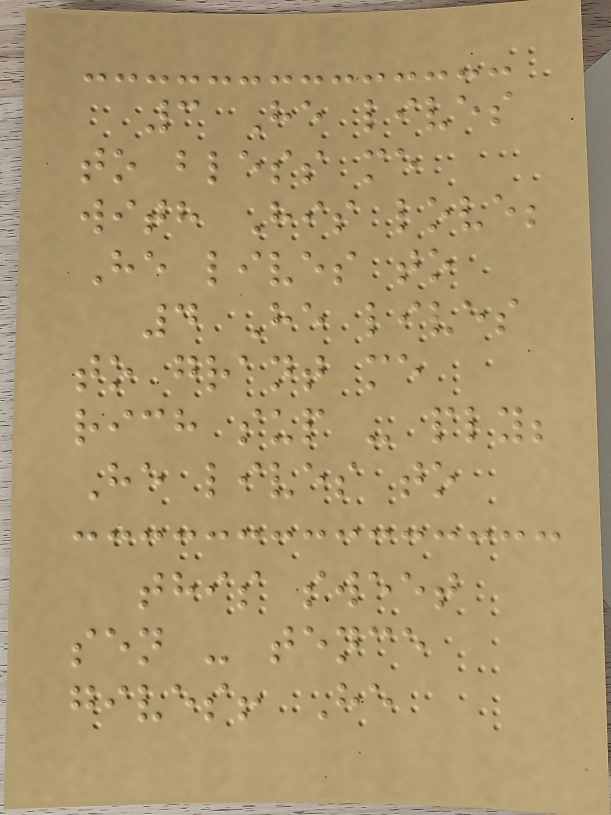3 He lives
to bless me
with His love;
He lives to
4 He lives
to grant me
rich sup - ply;
He lives to
this sweet
sen - tence
gives! He
